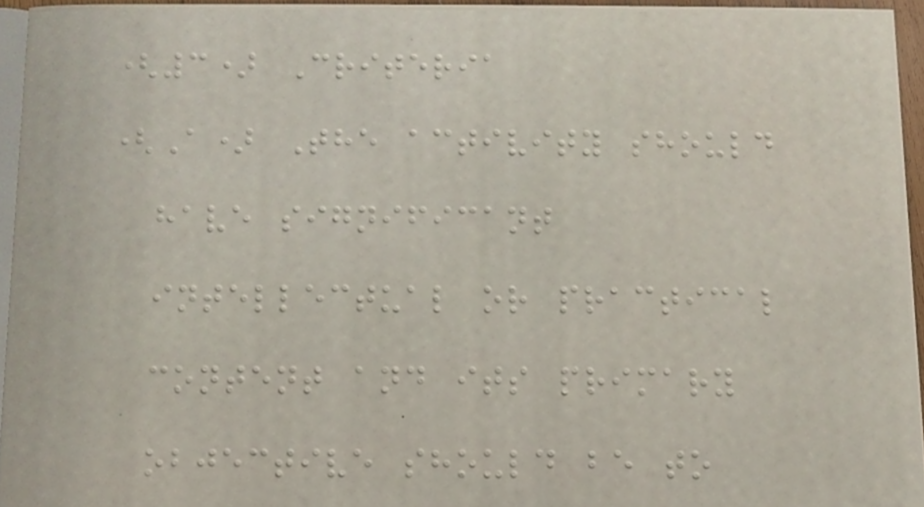(3) Criteria
(A) The activity should
have significant
intellectual or practical
content and its primary
objective should be to
